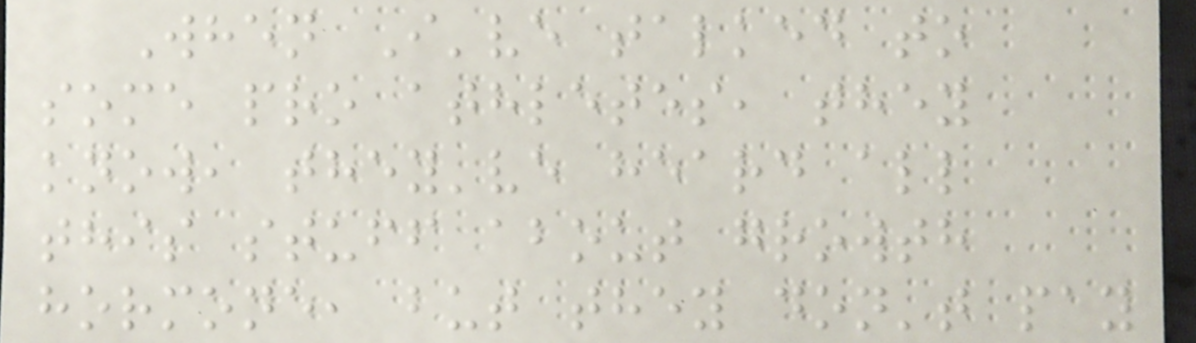When I've talked to
some pro athletes, they
know, they've heard all
this stuff about growth
hormone, but they don't pay
